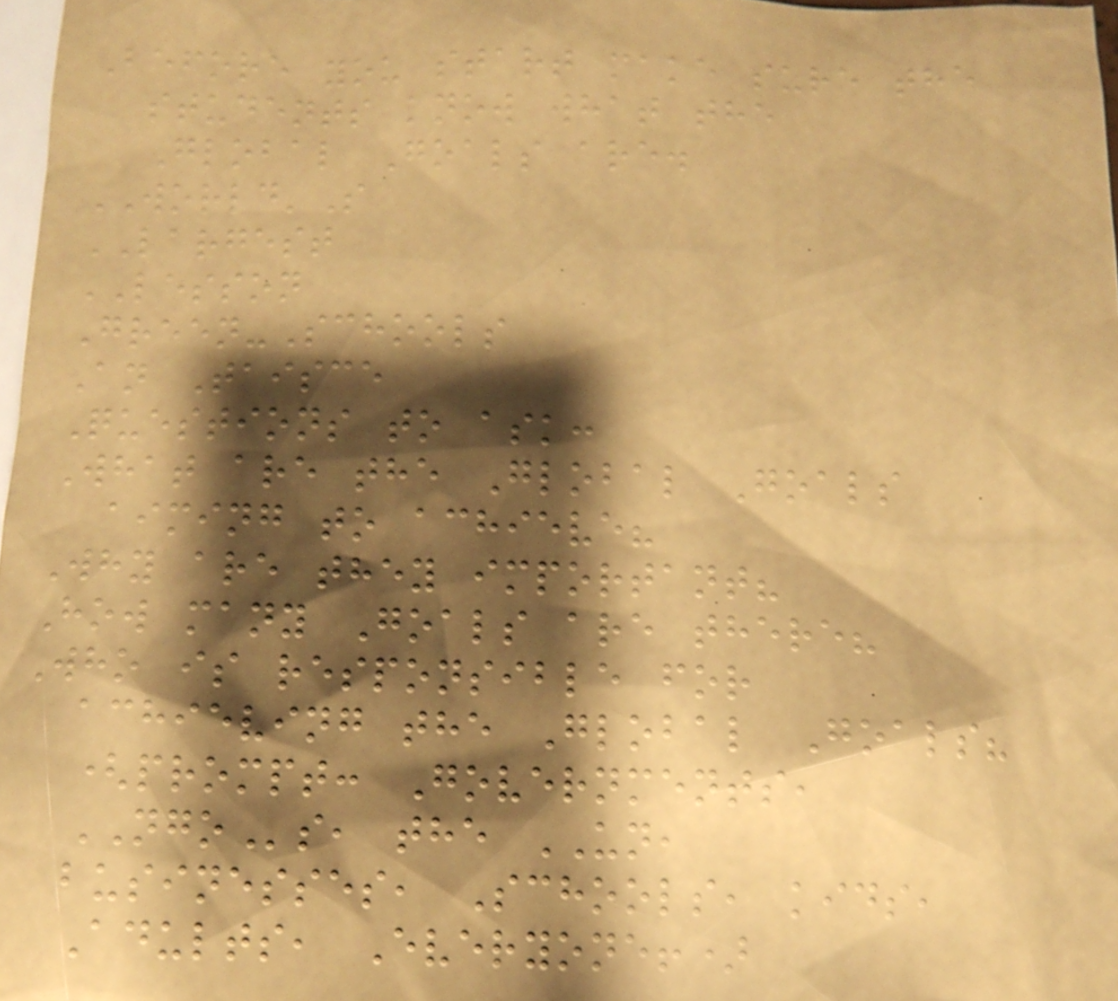Before you start make sure the
students know what the
Global Goals are.
WORLD'S
LARGEST
LESSON
Green-Schools
An Taisce
Questions to ask:
What are the Global Goals
aiming to achieve?
Why are they important?
How many Goals are there?
Who is responsible for
achieving the Global Goals?
(prompt: Governments,
NGOs, the UN,
businesses, Schools, kids,
Adults, Everyone!)
